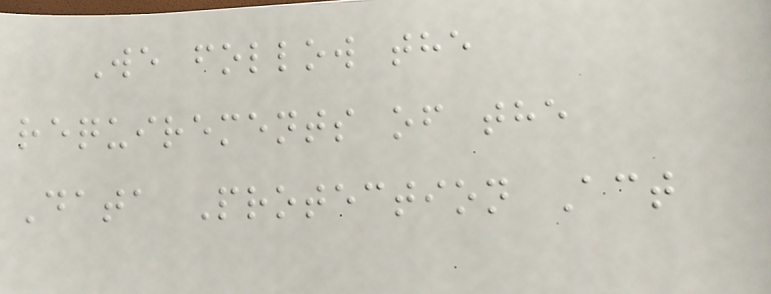We follow the
requirements of the
Data Protection Act
